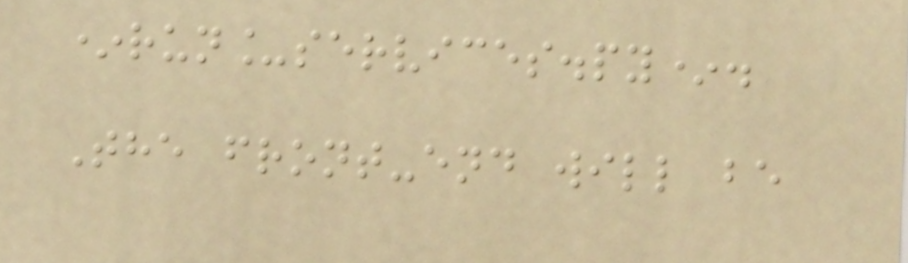*run_services.py*.
The front-end will be
